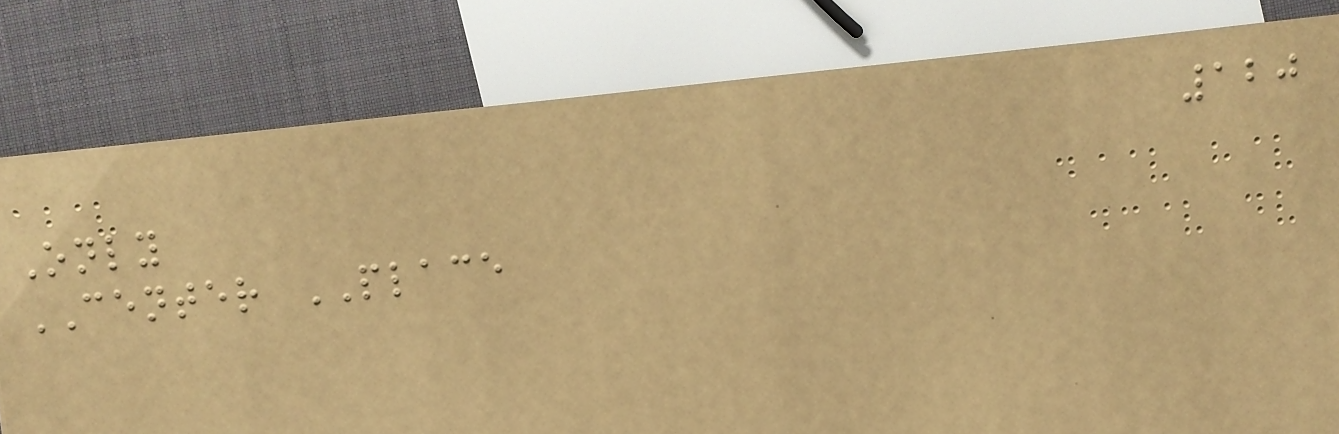120
Only
CENTER PLACE
